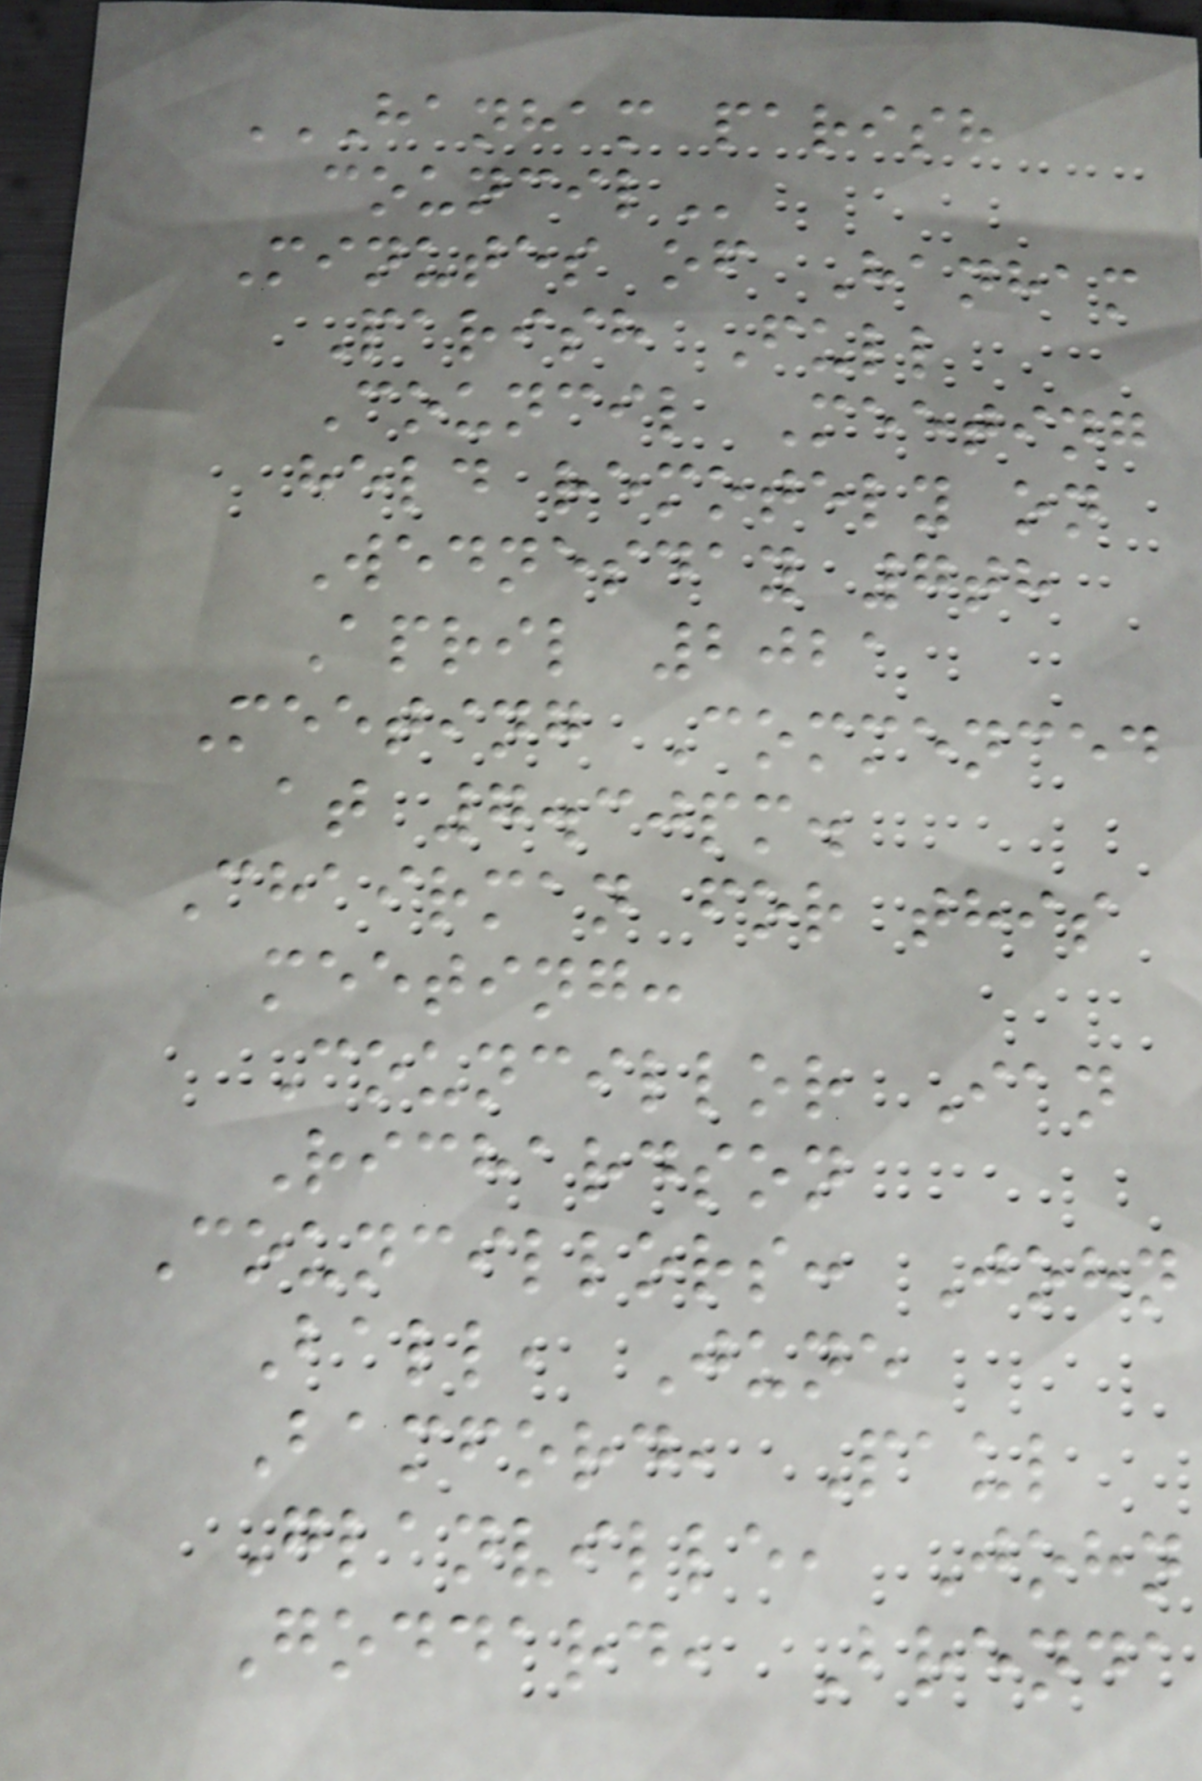HANHAM PARISH
COUNCIL
Minutes of Hanham
Parish Full
Council Meeting
held remotely on
Wednesday 7th
April 2021
Meeting Commenced
at 7.30pm.
Chairman for this
meeting:
Councillor Ian
Richardson
Councillors: John
Ball, June
Bamford, Paul
Glanville, John
Goddard, Brenda
